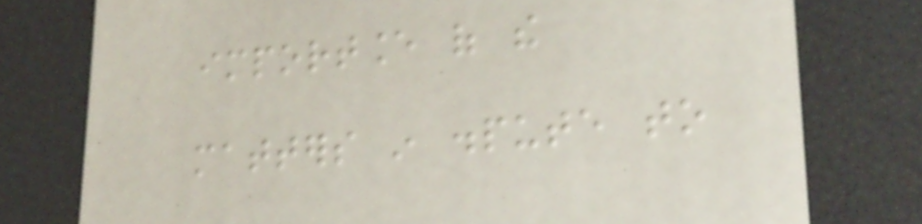importance of the
matters in dispute to
